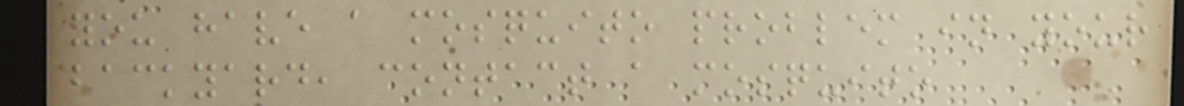you have a mosquito problem in your
backyard, contact a mosquito
